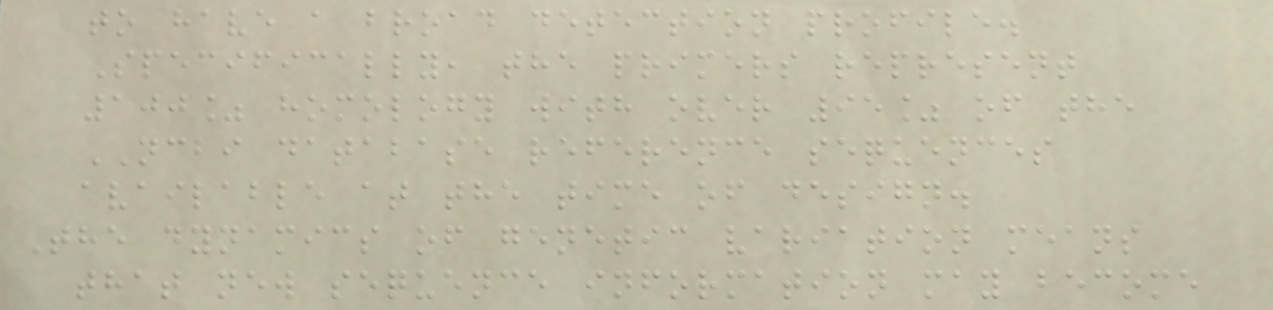to have a broad detection profile.
Specifically, the primers represent
100% homology with over 95% of the
NCBI database reference sequences
available at the time of design.
The dynamics of genetic variation means
that new sequence information may become
